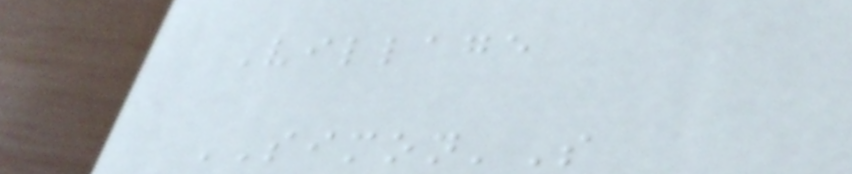Village
SIMON'S
